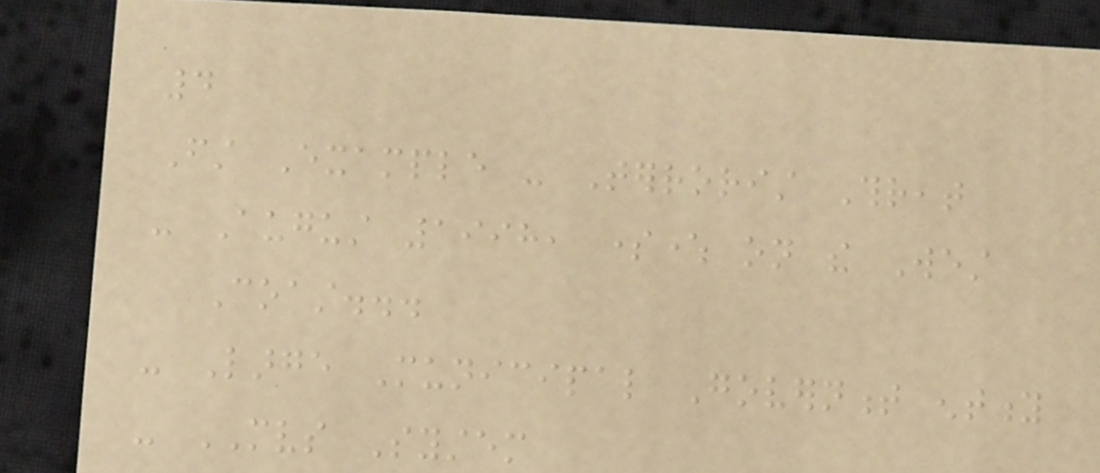4
First Example - Terrorist Threat
- August 1998, somewhere on the West
Coast...
- Large Municipal Government entity
- MVS System
